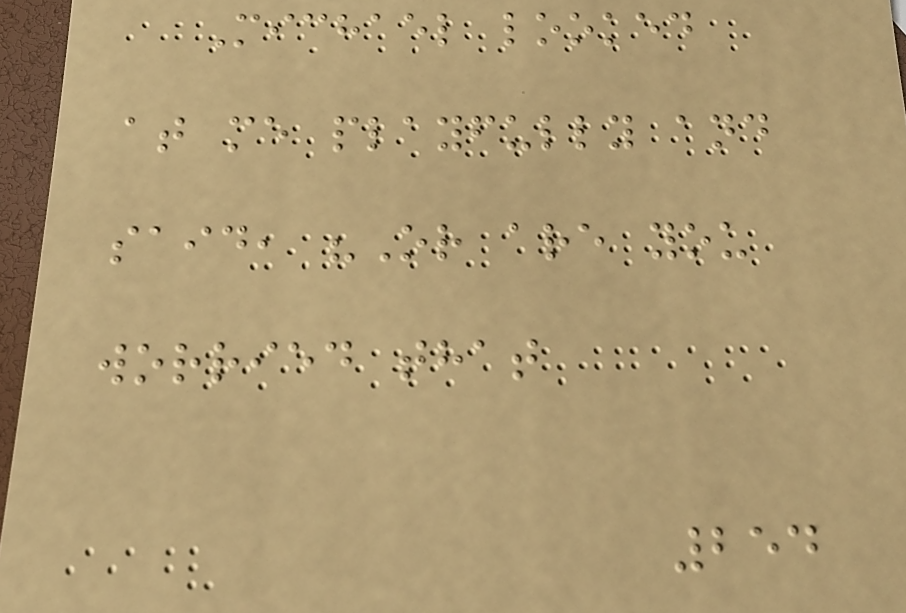Michael looked
at me playfully and
said, "Or are you
worried that
254
